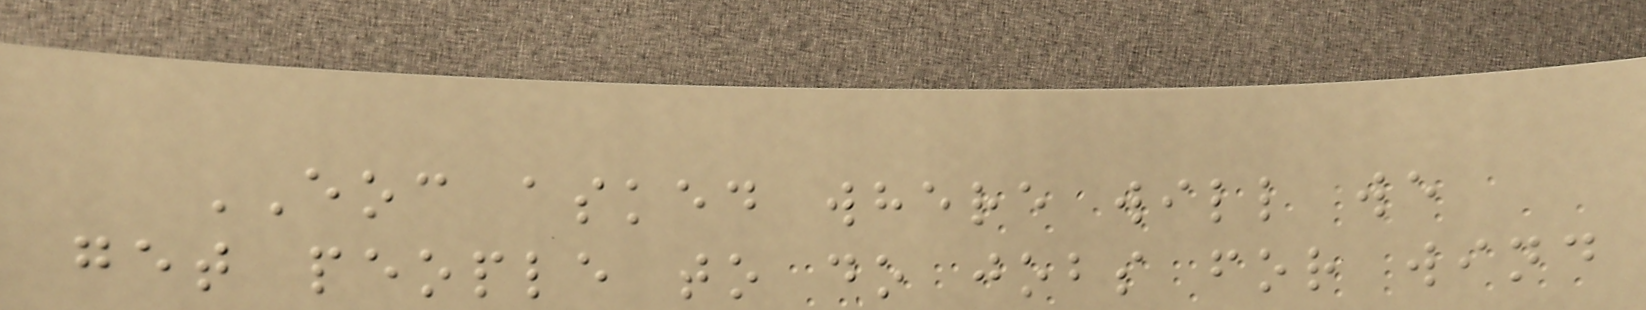EOC asked where will we
get people to do jobs for wind
